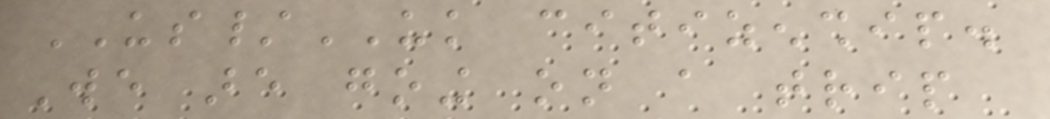US/UK citizenship.
We are going on a trip
